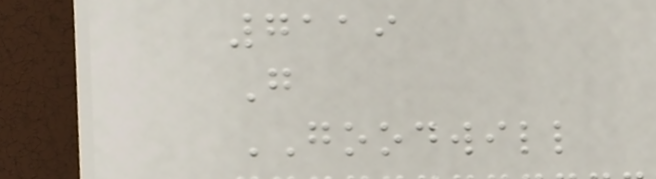7119
G
GOODWILL
